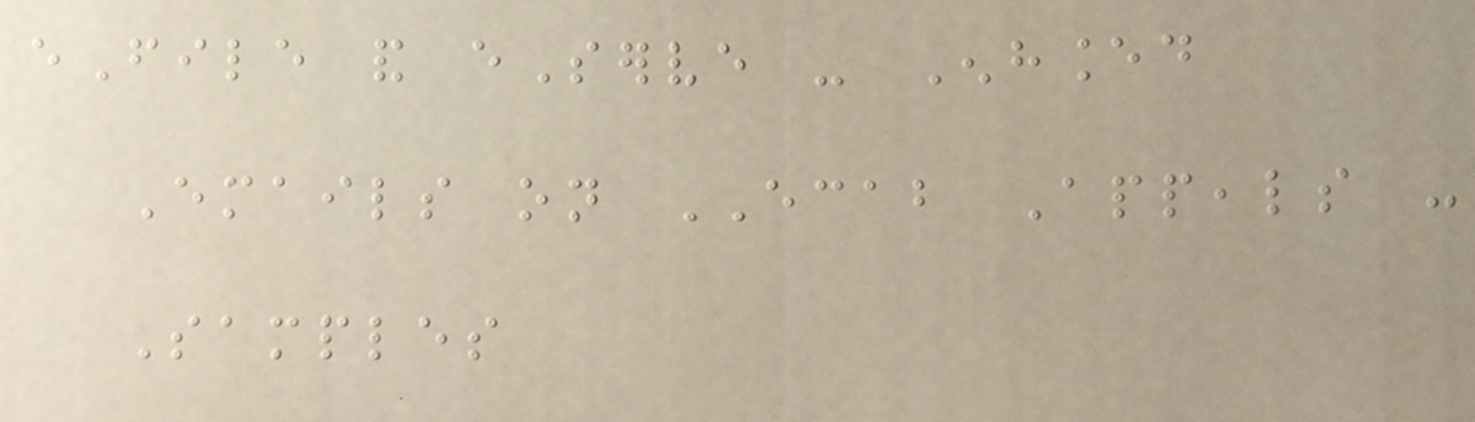eFile and eServe - Enhanced
Emails on ECAB Appeals -
Samples
